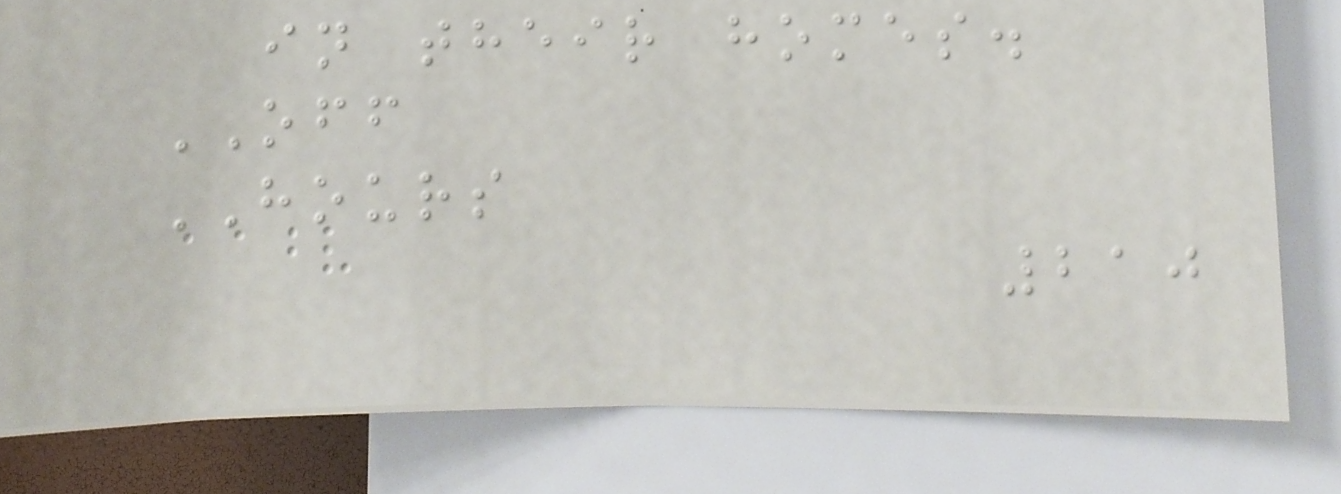in their homes.
OFF
HOURS
210
